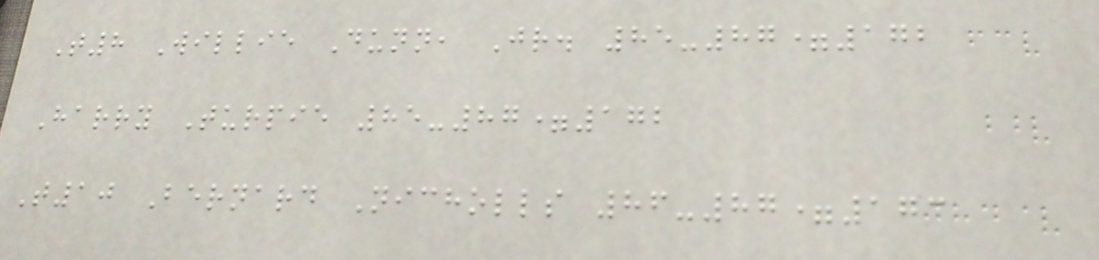T8 Willie Dunn, Jr. 85-87=172
Harry Turpie 85-87=172
T10 Bernard Nicholls 86-87=173
